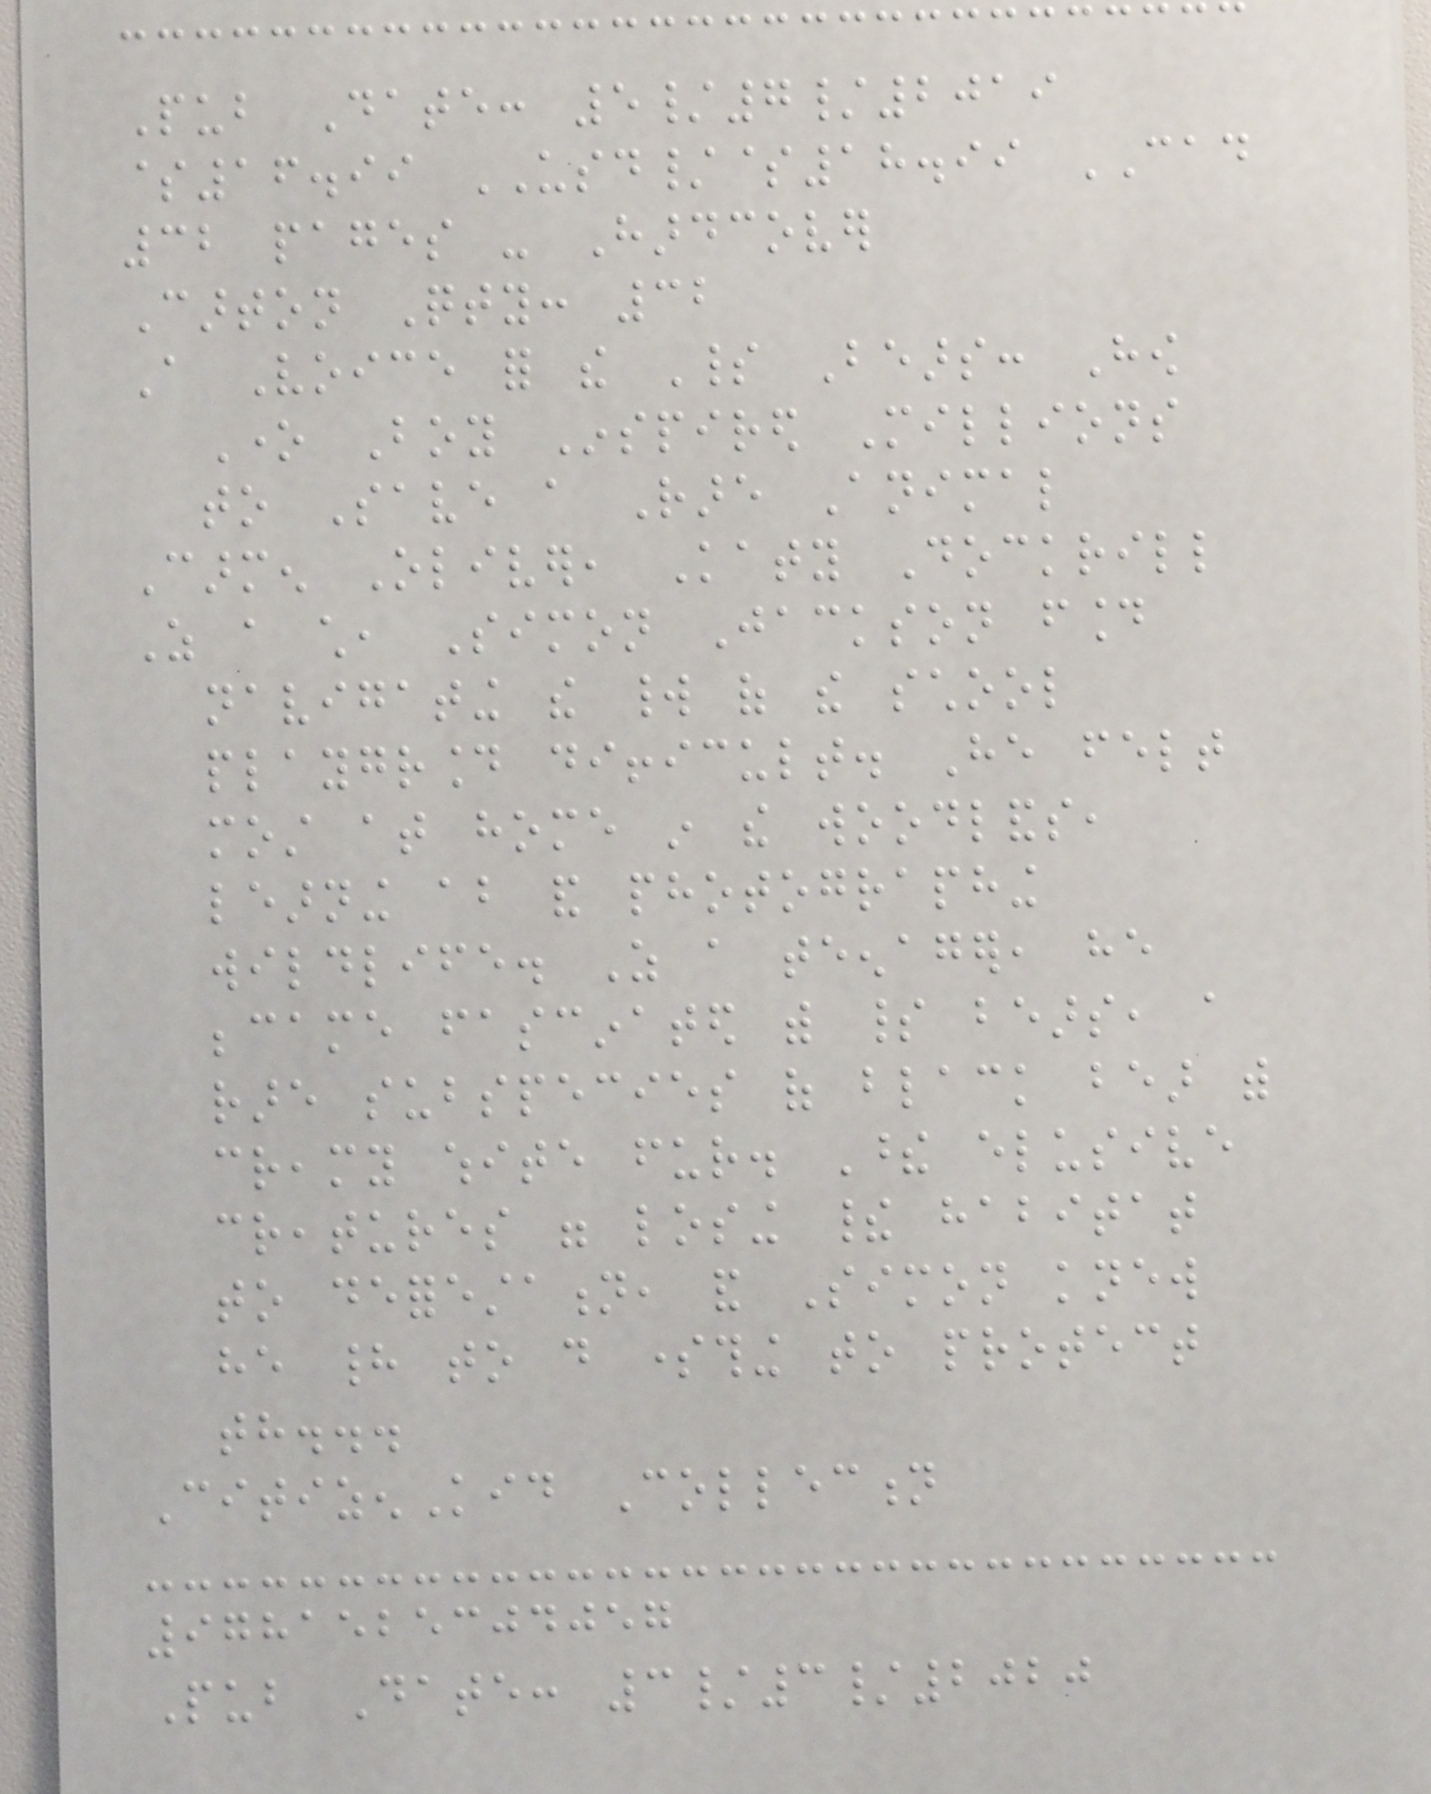Pub Date: 5/7/2019
$16.99 USD/$18.99 CAD
32 pages - Hardcover
Carton Qty: 32
A Voice for the Spirit Bears: How
One Boy Inspired Millions
to Save a Rare Animal
Carmen Oliver, Katy Dockrill
As a child, Simon Jackson found
navigating the world of the school
playground difficult. He felt
most at home in the woodlands,
learning about and photographing
wildlife. As a teenager, he
became fascinated with spirit bears, a
rare subspecies of black bear with
creamy white fur. These elusive
creatures were losing their habitat
to deforestation, and Simon knew
he had to do something to protect
th...
CitizenKid Collection
9781525304057
Pub Date: 3/3/2020
